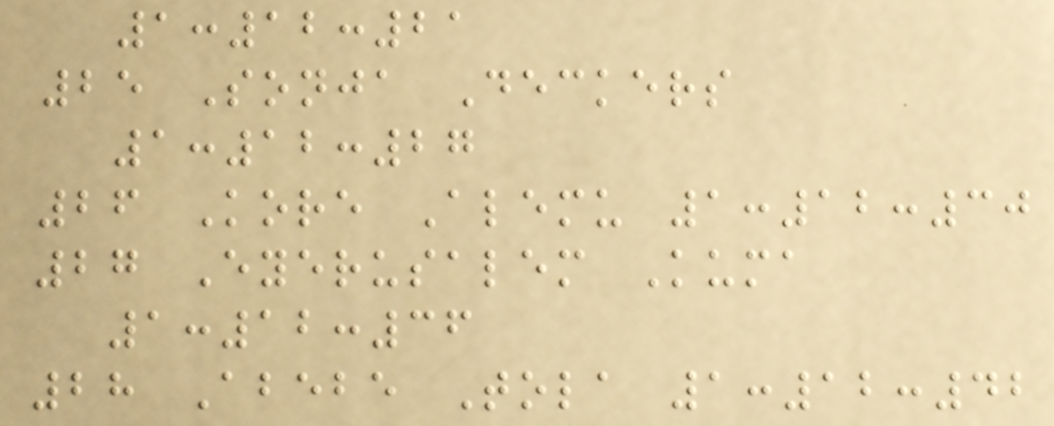1:12:21
25 Sonja Deckers
1:12:27
26 Kore Alemu 1:12:30
27 Eyerusalem Kuma
1:12:36
28 Abebe Tola 1:12:42
